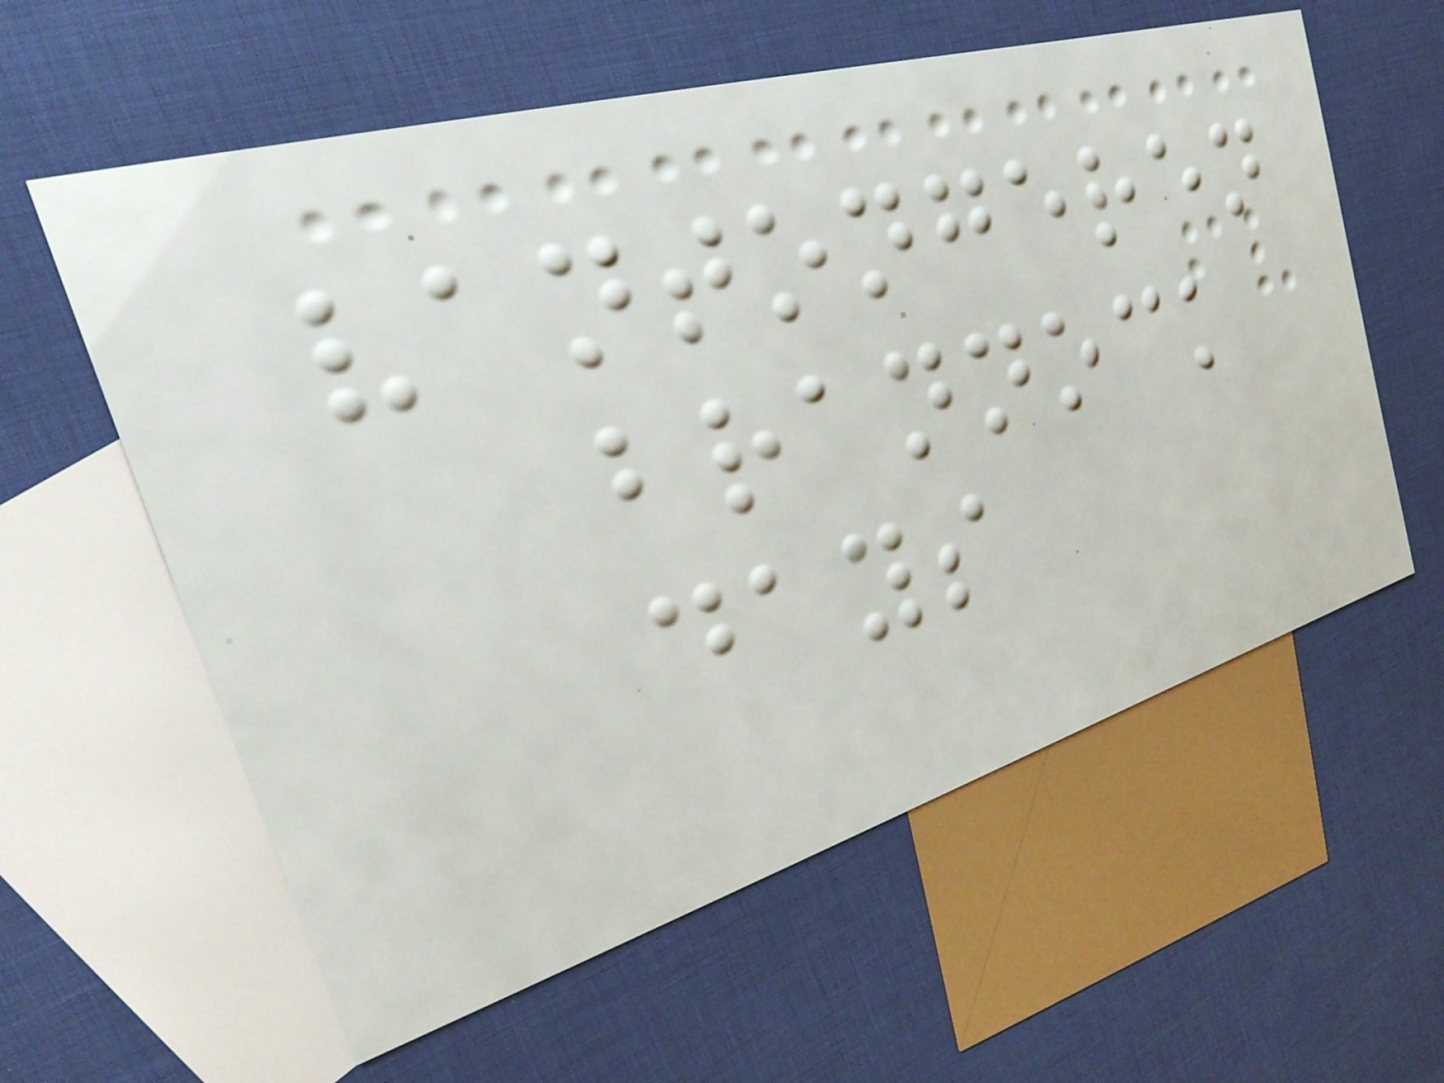vantongeren
brannock
days
